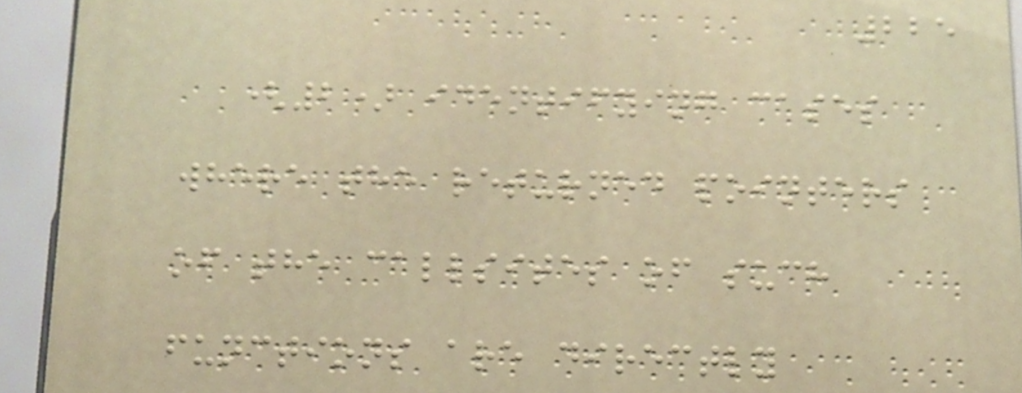225
(2) identifying cases
where the returned pointers
of the callsites of such
functions are directly
